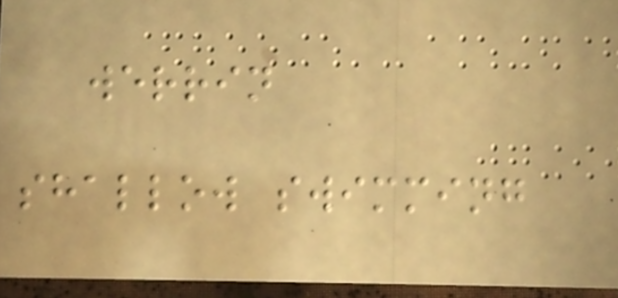werrin
shallow swimming
